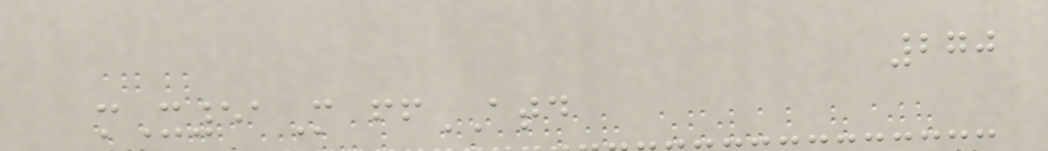270
mX51M ffATD
